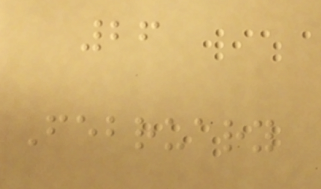26
February
